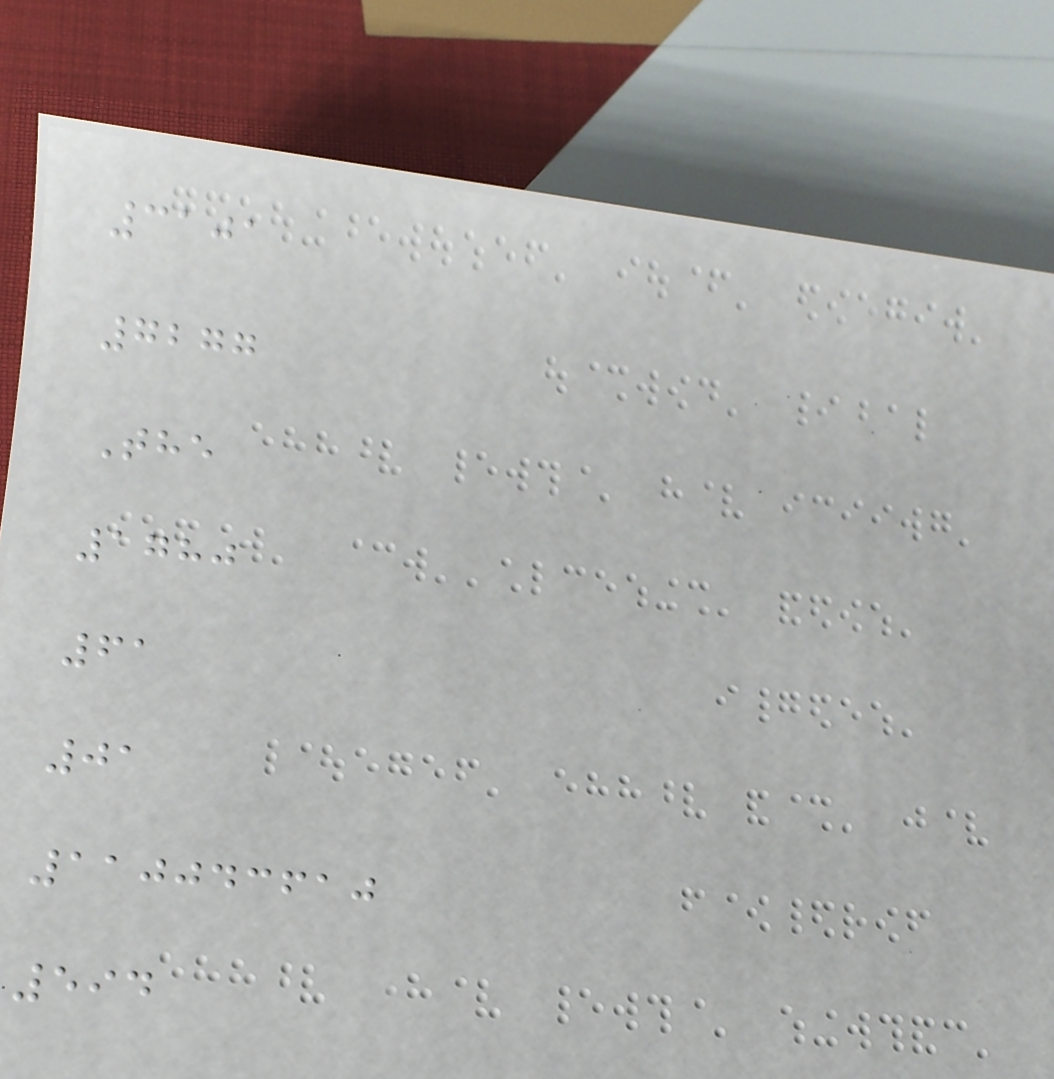3101
7277
The
1780
61
01
110043610
594
